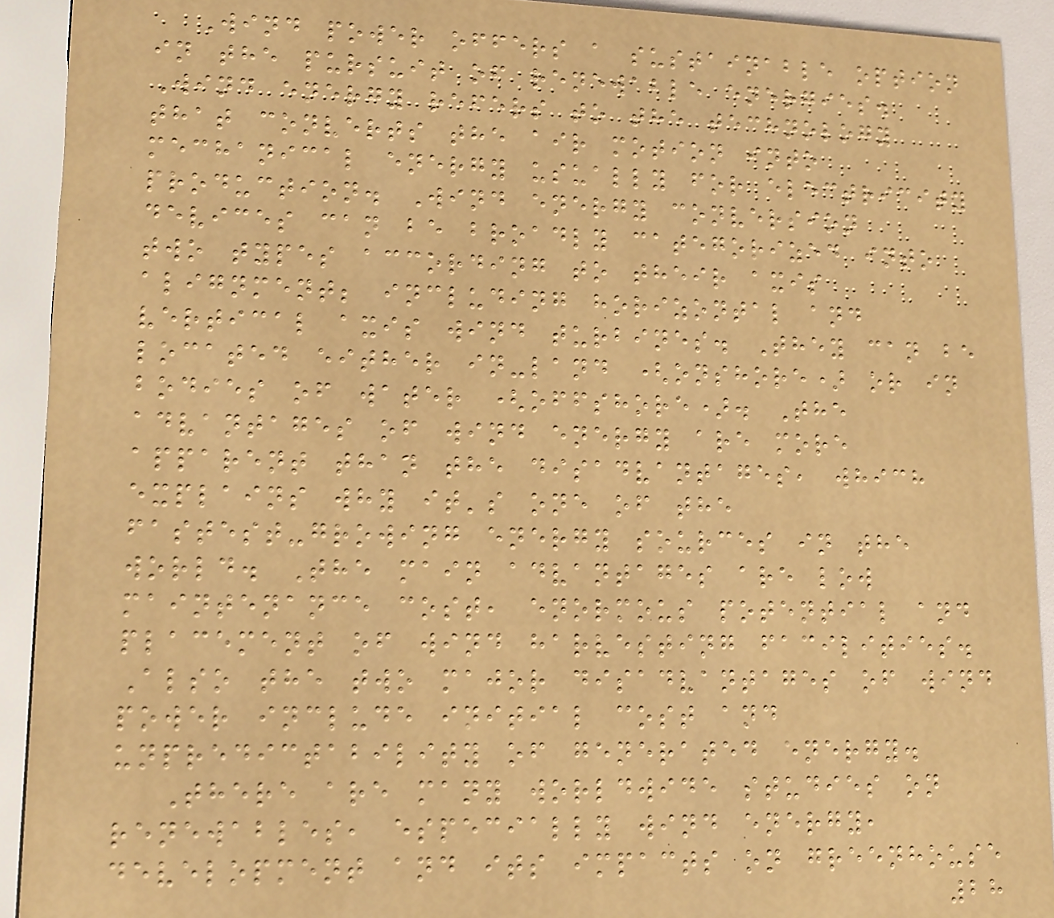Wind power offers a sustainable option
in the pursuit of renewable energies.
Wind energy refers to the technology
that converts the air motion into
mechanical energy usually for electricity
production. Wind energy conversion
devices can be broadly categorized into
two types according to their axis
alignment; including horizontal and
vertical axis wind turbines. They can be
located either in-land (onshore) or in
bodies of water (offshore). The
advantages of wind energy are more
apparent than the disadvantages, which
explains why it's one of the
fastest-growing energy sources in the
world. The main advantages are low
maintenance cost, enormous potential and
placement of wind harvesting facilities.
Also the two major disadvantages of wind
power include initial cost and
unpredictability of generated energy.
There are many worldwide studies on
renewables, especially wind energy,
development and its impacts on greenhouse
28
